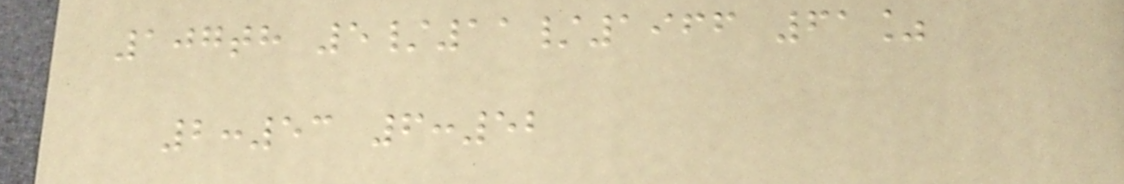107th 5/11/1966 61%
2:53 6:52
